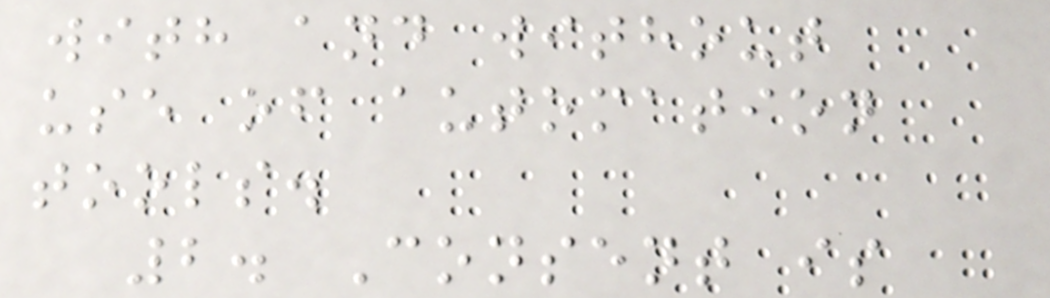with and without
use of automation
tools.
2. Consent is
